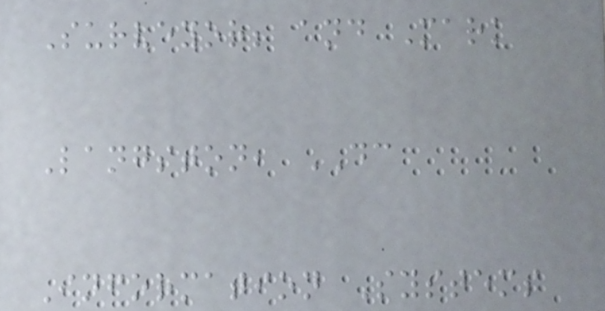Surveyor; and Mark
Langston, DC
Information Systems
